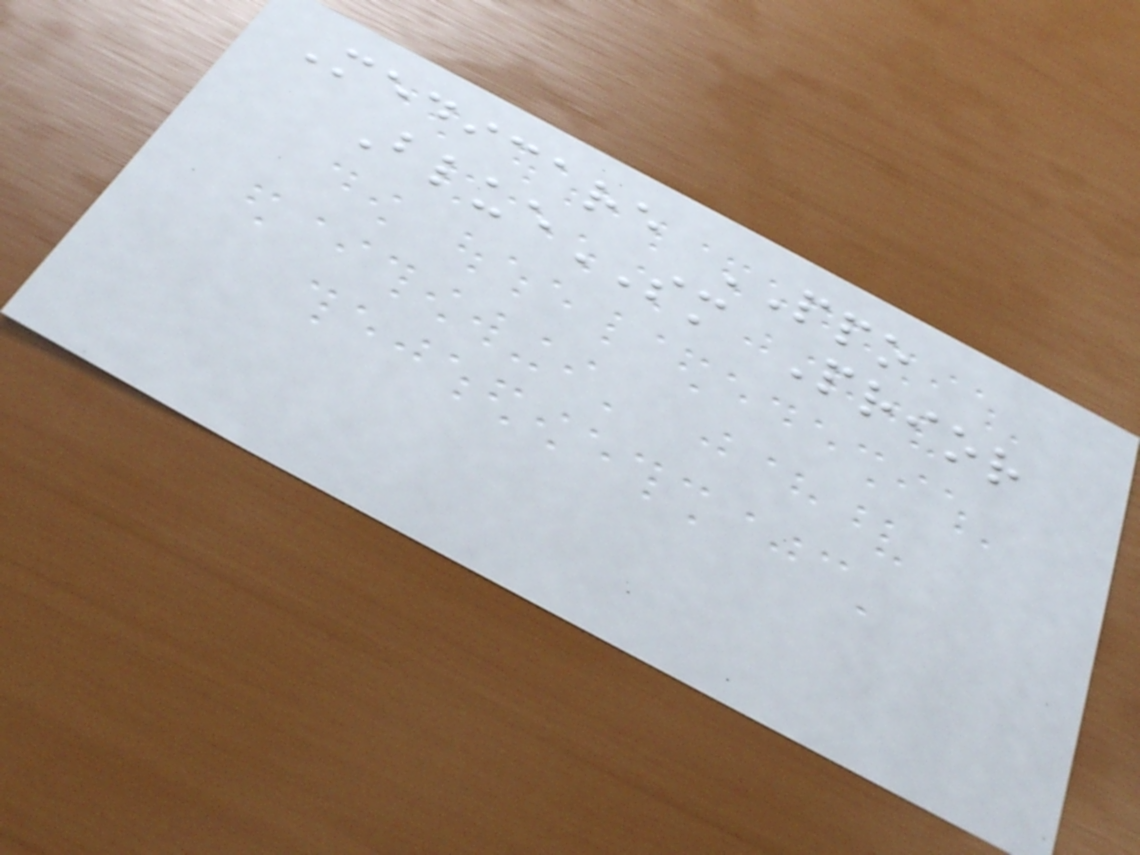Medicare PPO
BlueSM Prior
